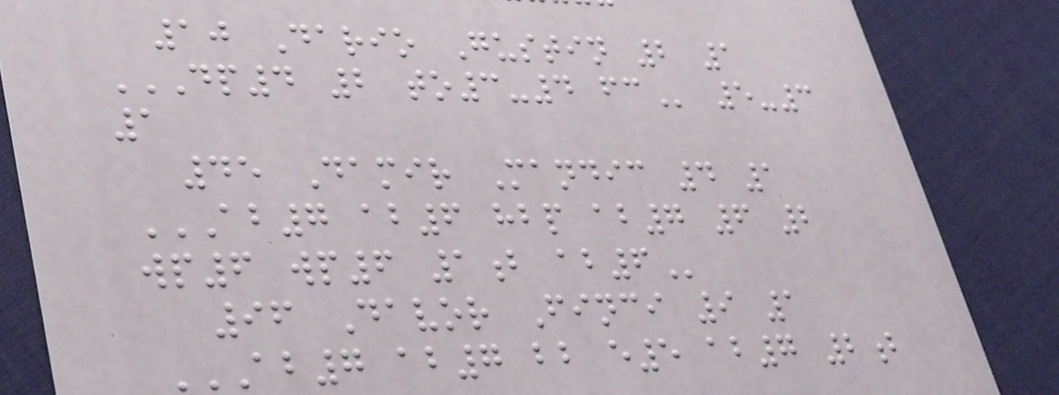10 Dario Gustin 2 1
DP4 2 TO3-4 FC 5-3
1
45 Damir Mandic 4 1
AB7 AB6 HBP AB7 6 2
WP6 WP6 1B AB6
96 Davor Finci 9 1
AB7 AB7 BB E5 AB7 2B
